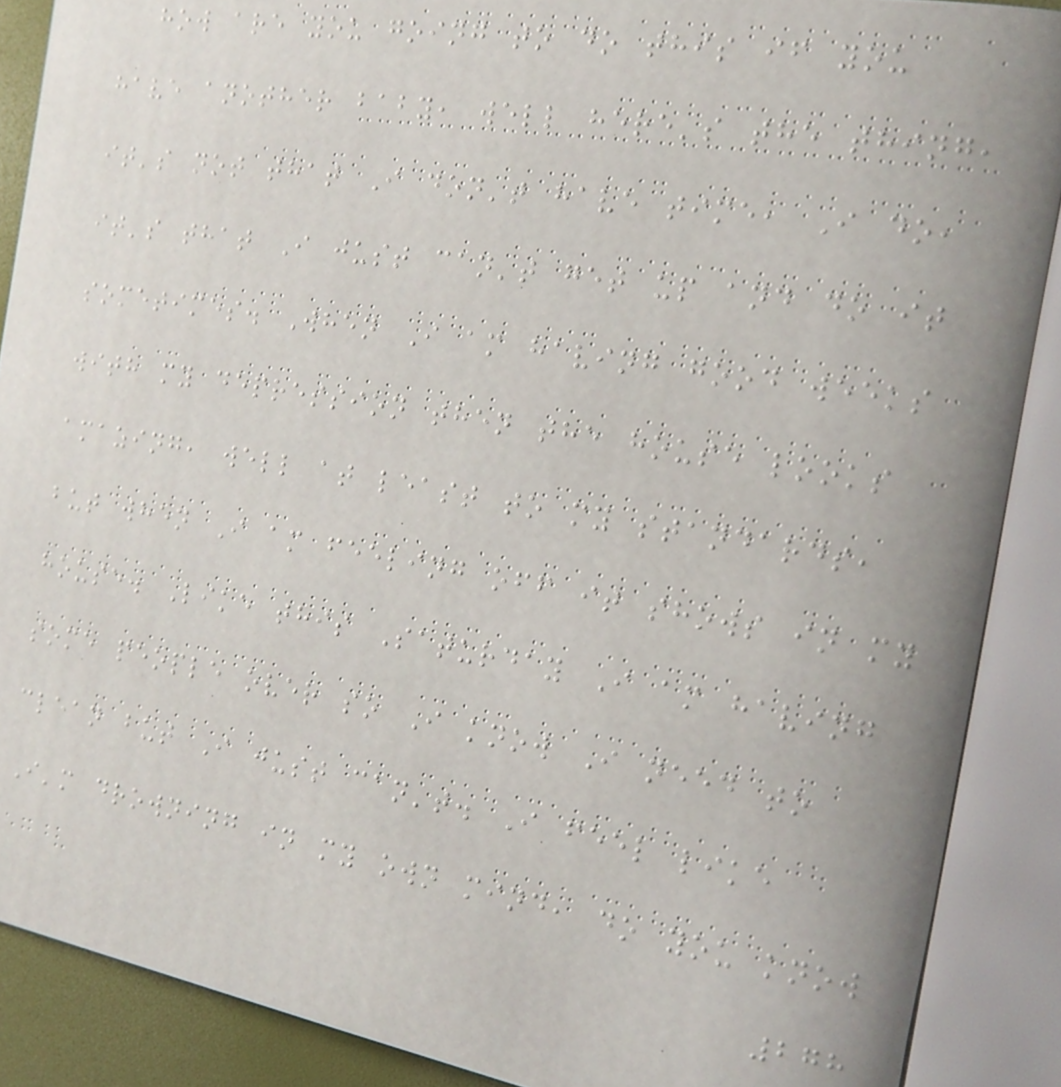how are you going to do this if you
have another baby, well here's the thing,
it's not that I don't have time, I do,
it's that I just can't get up and do it
sometimes. When I am having good weeks
with my depression then the house looks
amazing, well at least to my standards,
but when I am feeling off it shows in my
house. Like this Saturday I am having
some people over so I know I need to
clean but I just can't. I feel like
I'm drowning in my own mind, do you know
278
